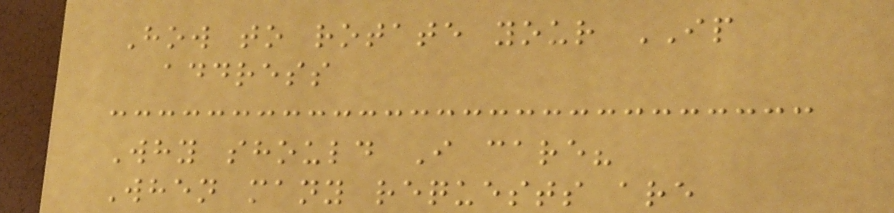How to rotate your IP
address
Why should I care?
When many requests are
